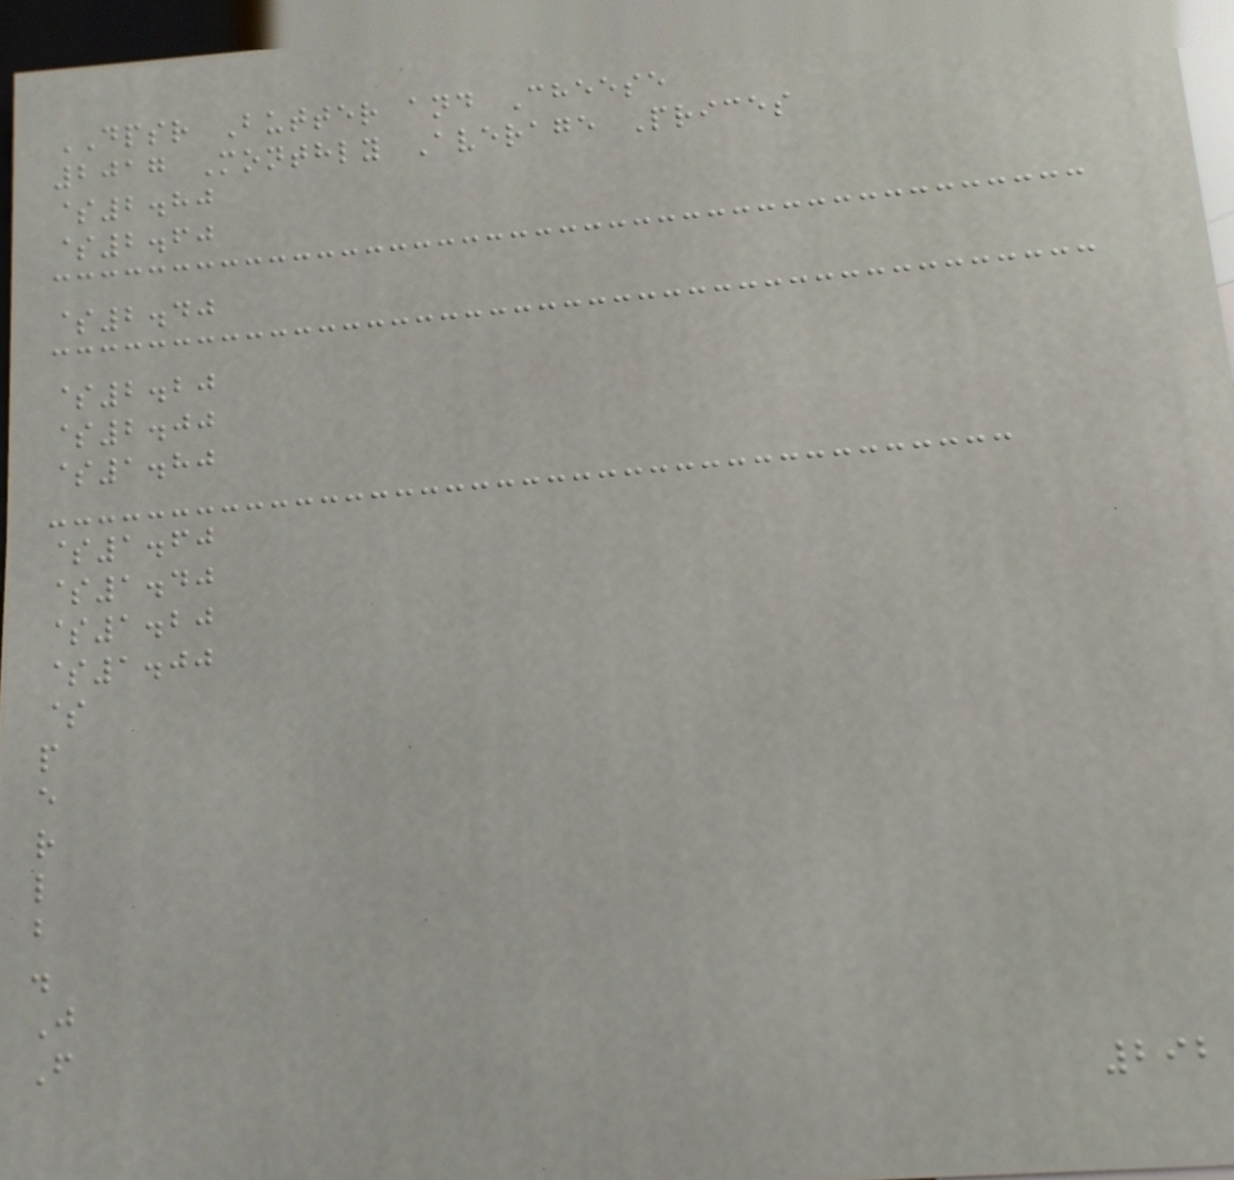DPSR Butter and Cheese
2017 Monthly Average Prices
$2.80
$2.60
$2.40
$2.20
$2.00
$1.80
$1.60
$1.40
$1.20
$1.00
$
p
e
r
l
b
.
J
F
292
